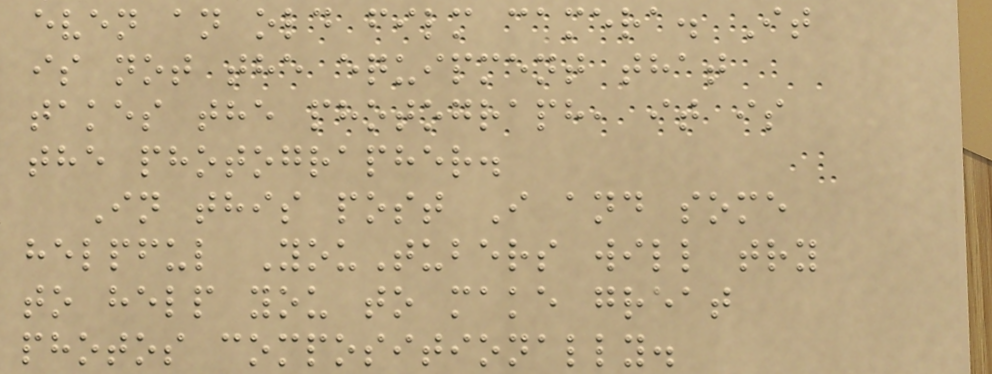even an old film camera. It
is not the equipment that
takes the photograph, it is
the photographer.
In this post I and some
helpful YouTubers will try
to help you to make great
photos compositionally.
